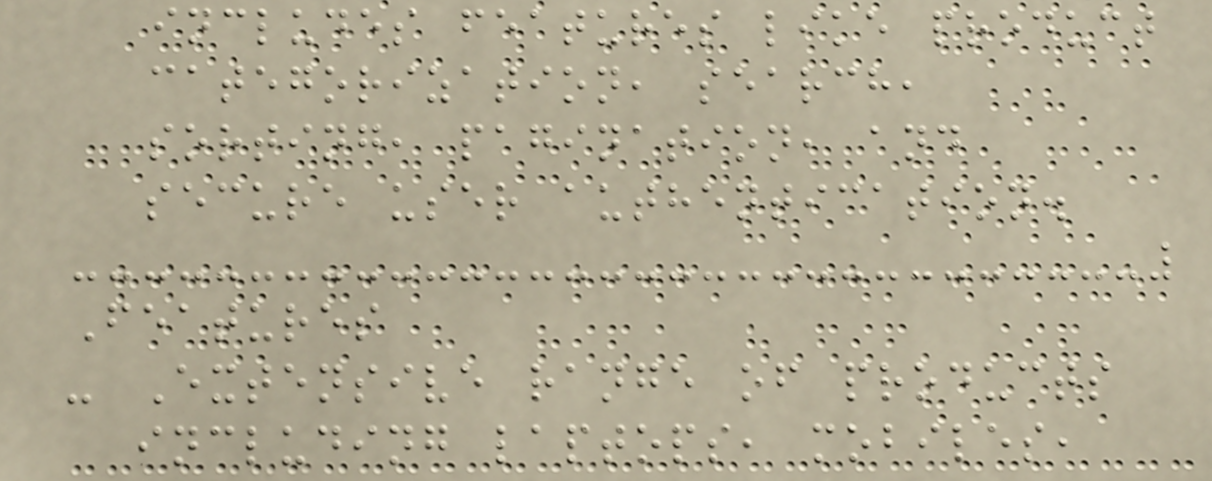includes features like product
categorization, search,
sorting, pagination, and
secure user authentication.
Features
- Extensive range of products
including laptops, mobiles,
